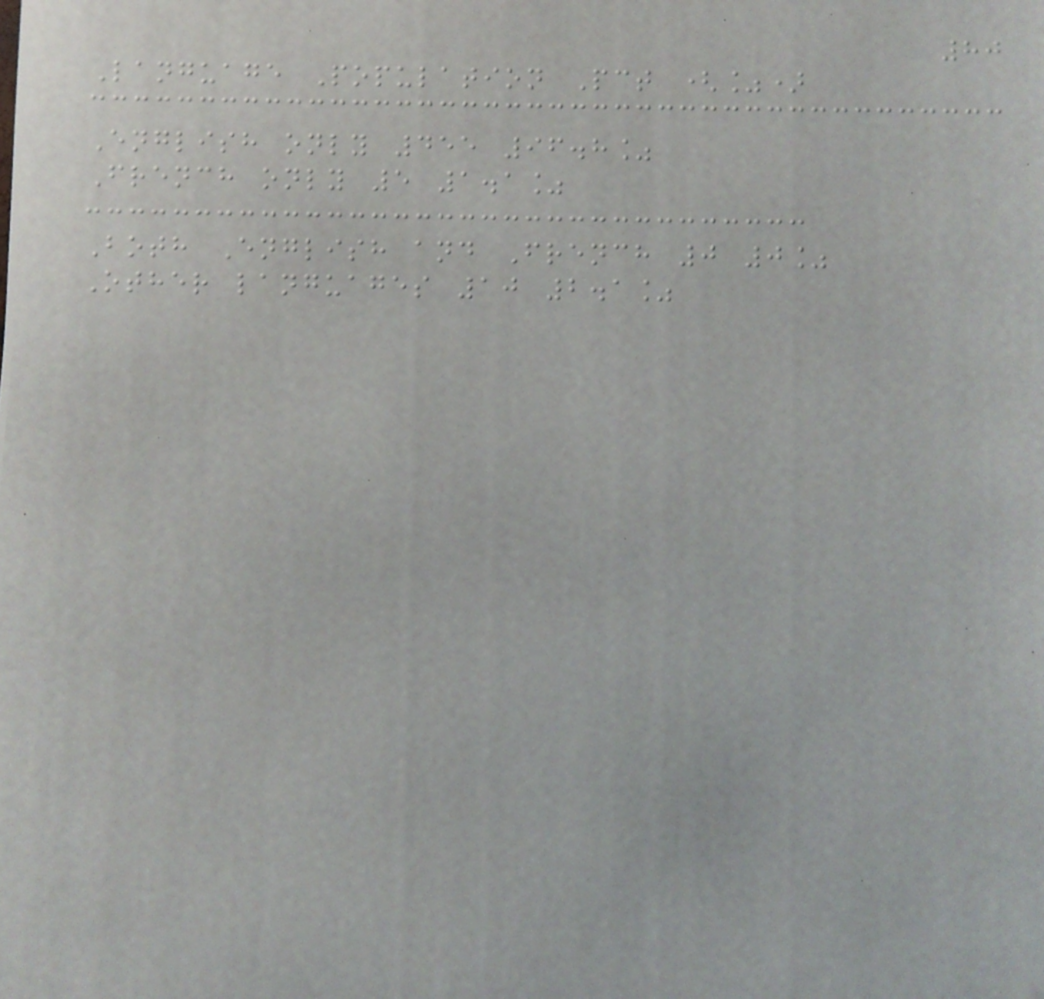80
Language Population Pct (%)
English only 455 96.8%
French only 5 1.1%
Both English and French 0 0%
Other languages 10 2.1%
